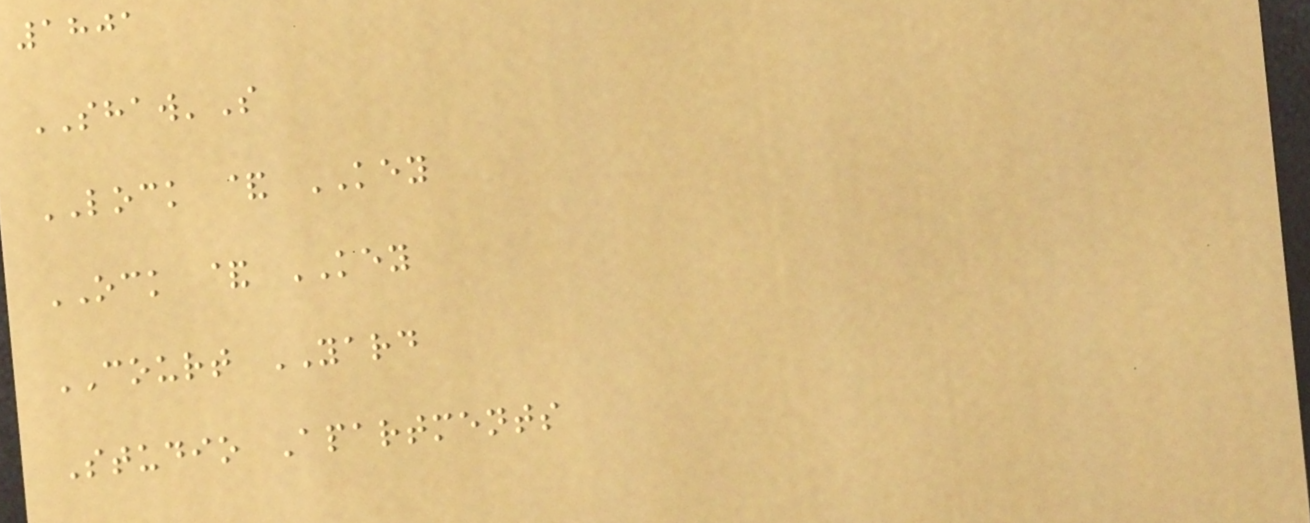1801
SHAW'S
LOCK & KEY
OCK & KEY
COURT YARD
Studio Apartments
